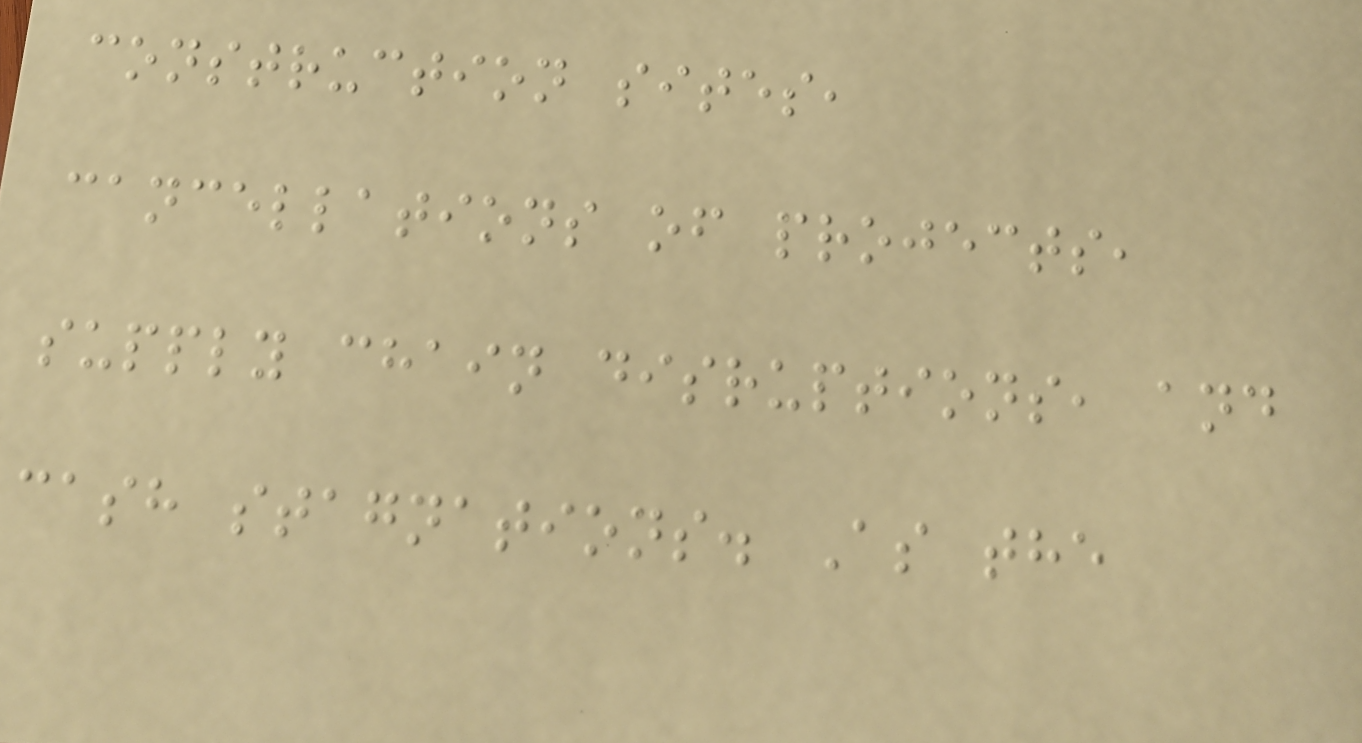construction sites,
cancellations of projects,
supply chain disruptions, and
cash stagnations. As the
